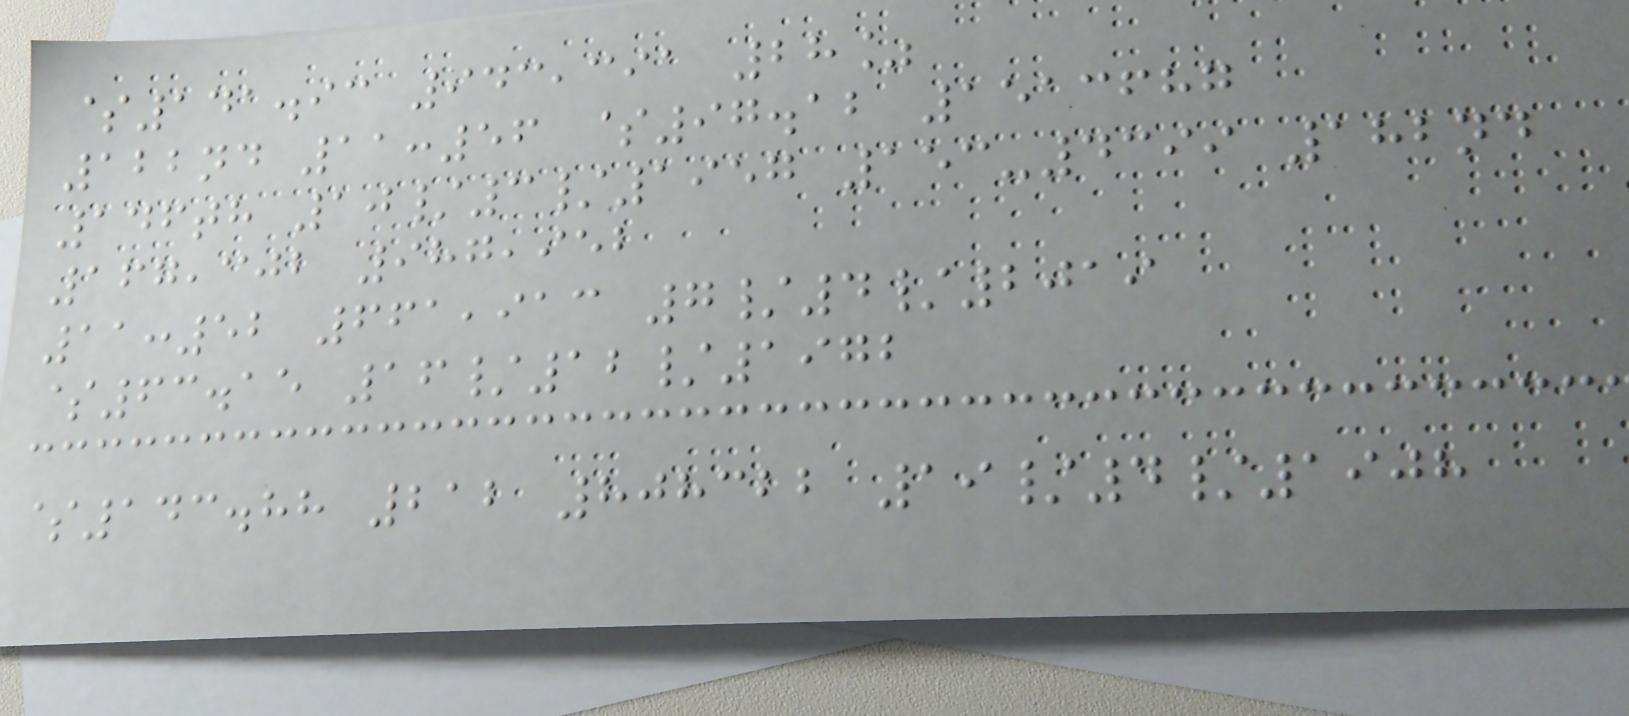$141.93 943,391 28%
122nd 11:56 $97.12 1513687
146th 10/3/1957 153-4399 182nd
167,302 987,952
11:52 661,913 7/4/2019
$63.15 16/12/1972
$143.88 212 808322 19/4/1908
